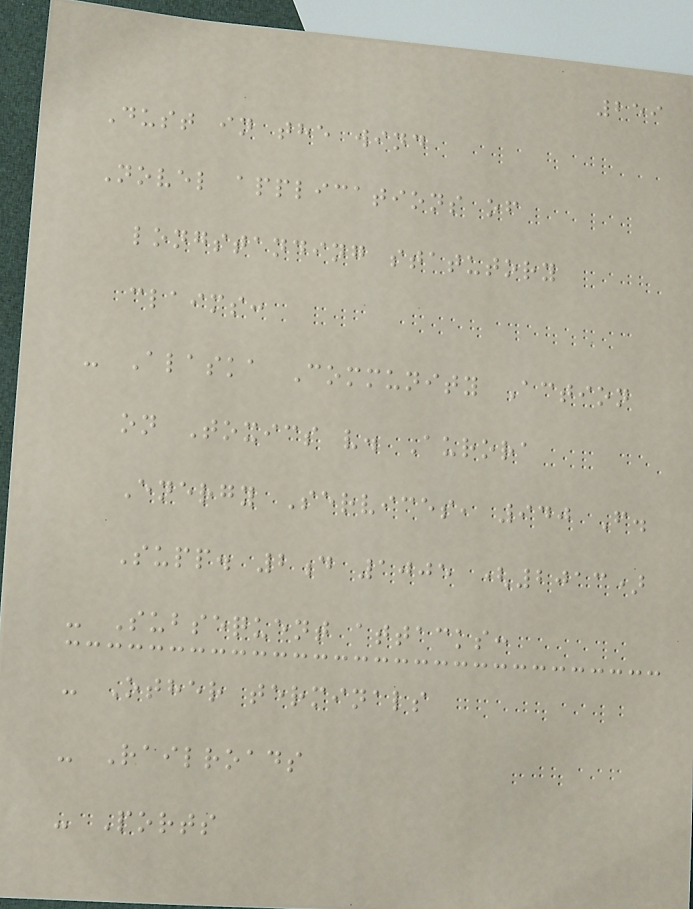259
Dust in the wind
Novel applications of
longstanding statutory
claims:
- Alaska Community Action
on Toxics v. Aurora
Energy Services, 940 F.
Supp. 2d 1005 (2013)
- Subsequent attacks:
- Other terminals
- Railroads
- Ports
